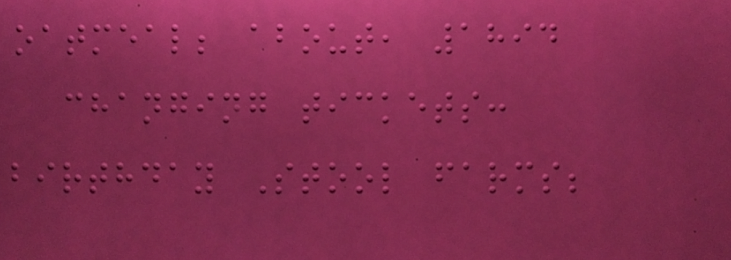oatmeal; about, 1894
changing tickets:
birthday Stool farms;
